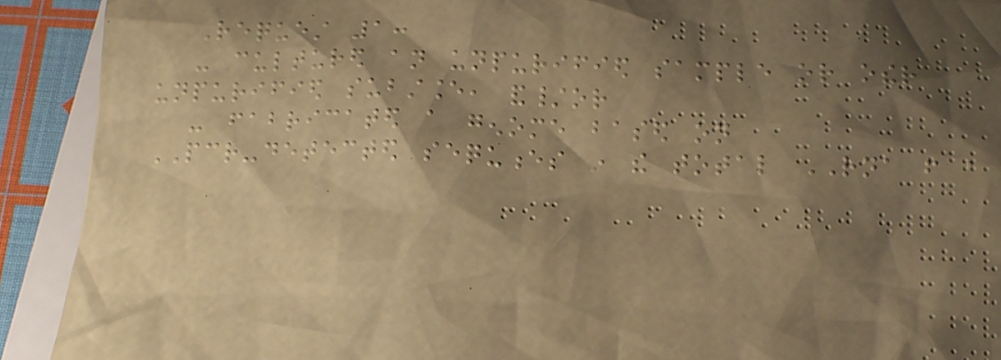Request 1:
- cultured an unpurified sample or other
unpurified substance, and/or
- fabricated a genome based on
PCR-detected sequences in the total RNA from a
